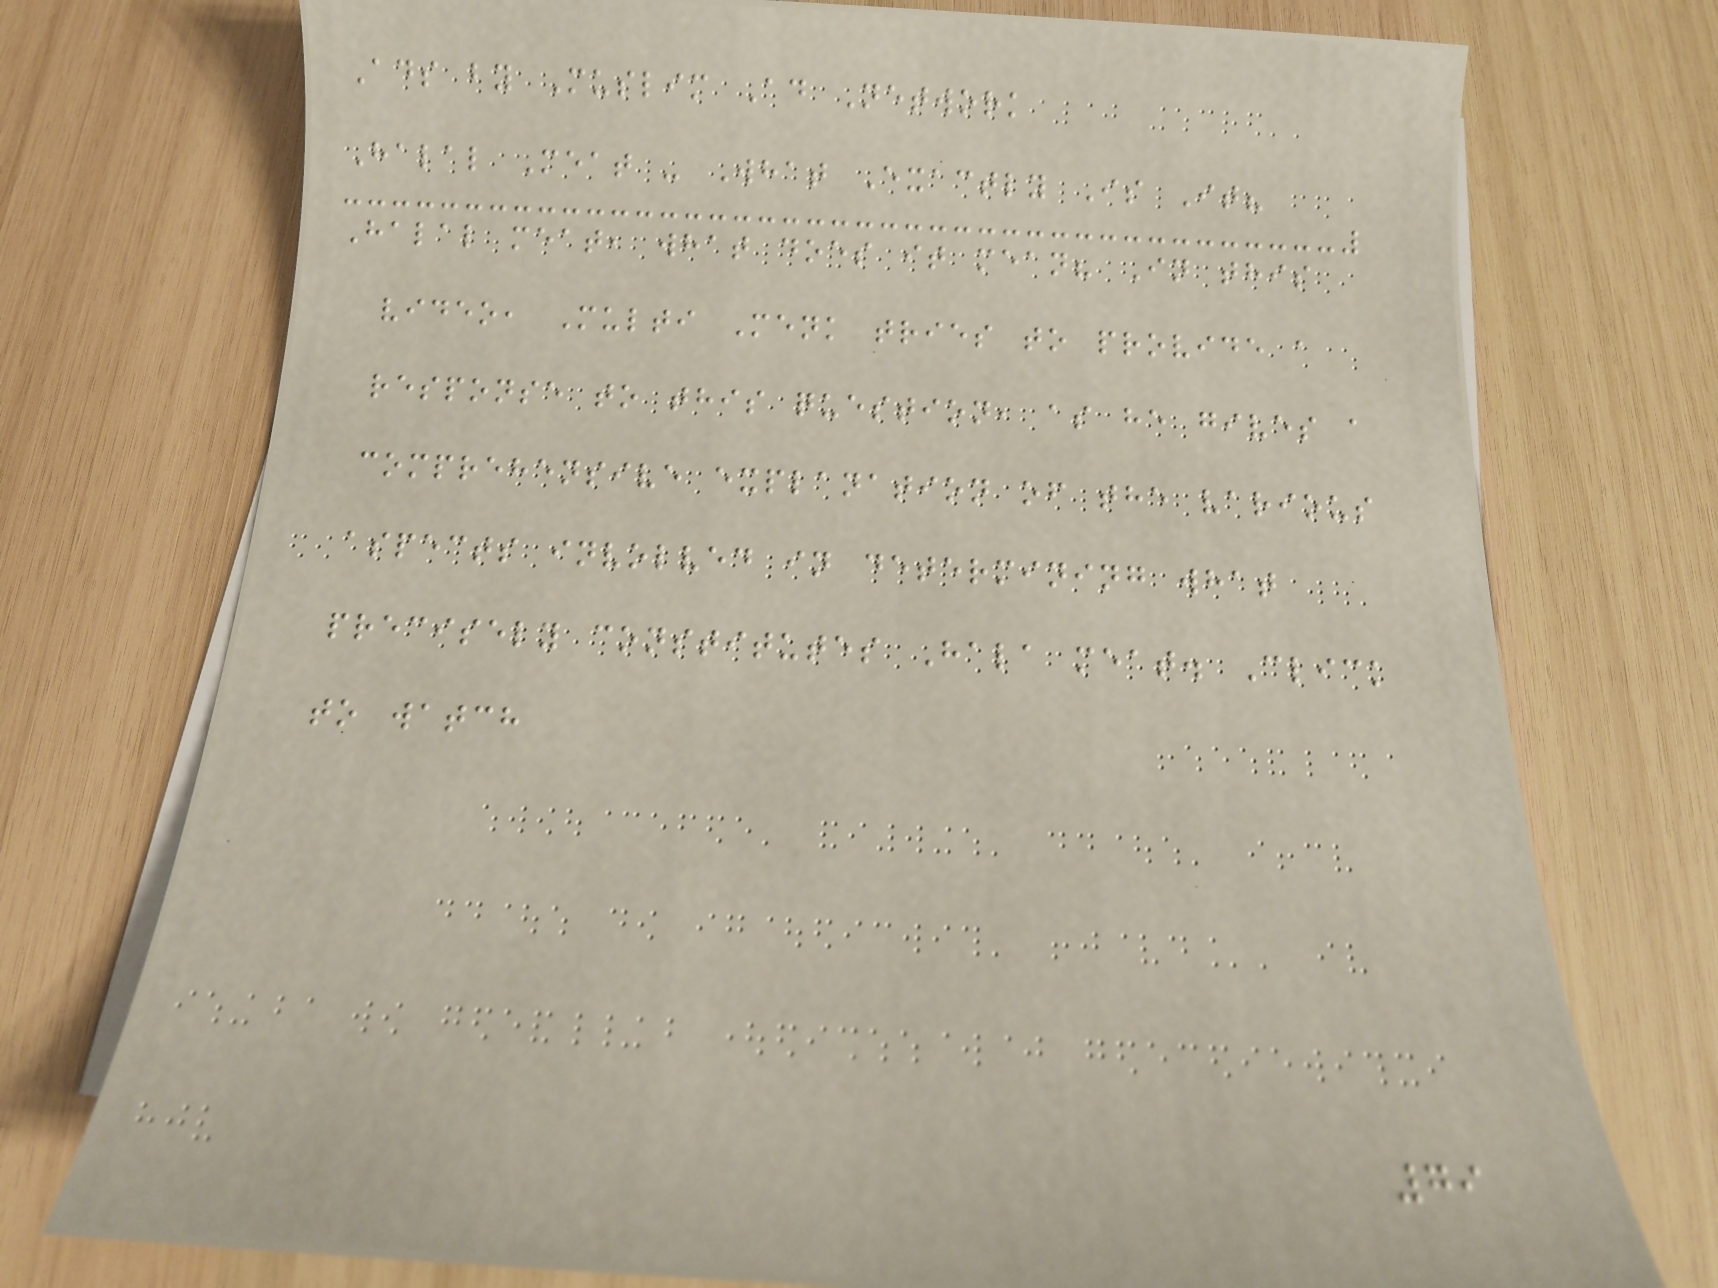Ads by Muslim Ad Network
Halal Meat - What Exactly Is It?
Halal meat, what does it mean? In this
video, Multi Menk tries to provide a
response to this question, as he gives a
comprehensive explanation of the various
aspects involved in determining what
precisely constitutes Hala meat. Click
to watch
79
